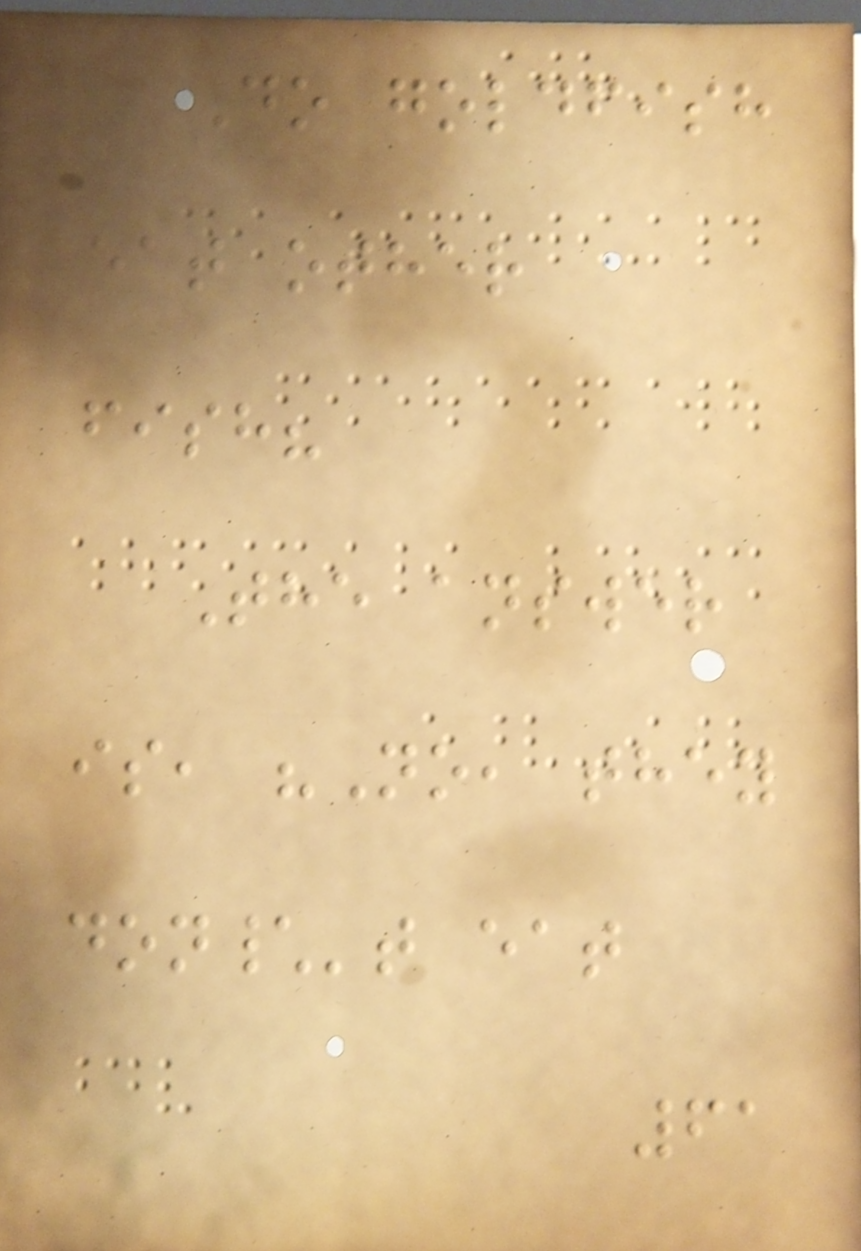Do goldfish
eat other
fish?
The answer
is, "No, they
don\'t eat
61
